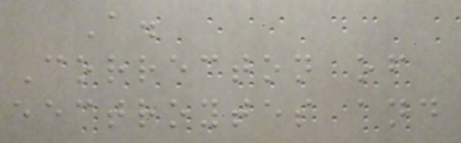A.
Correcton of
eectroytes and
